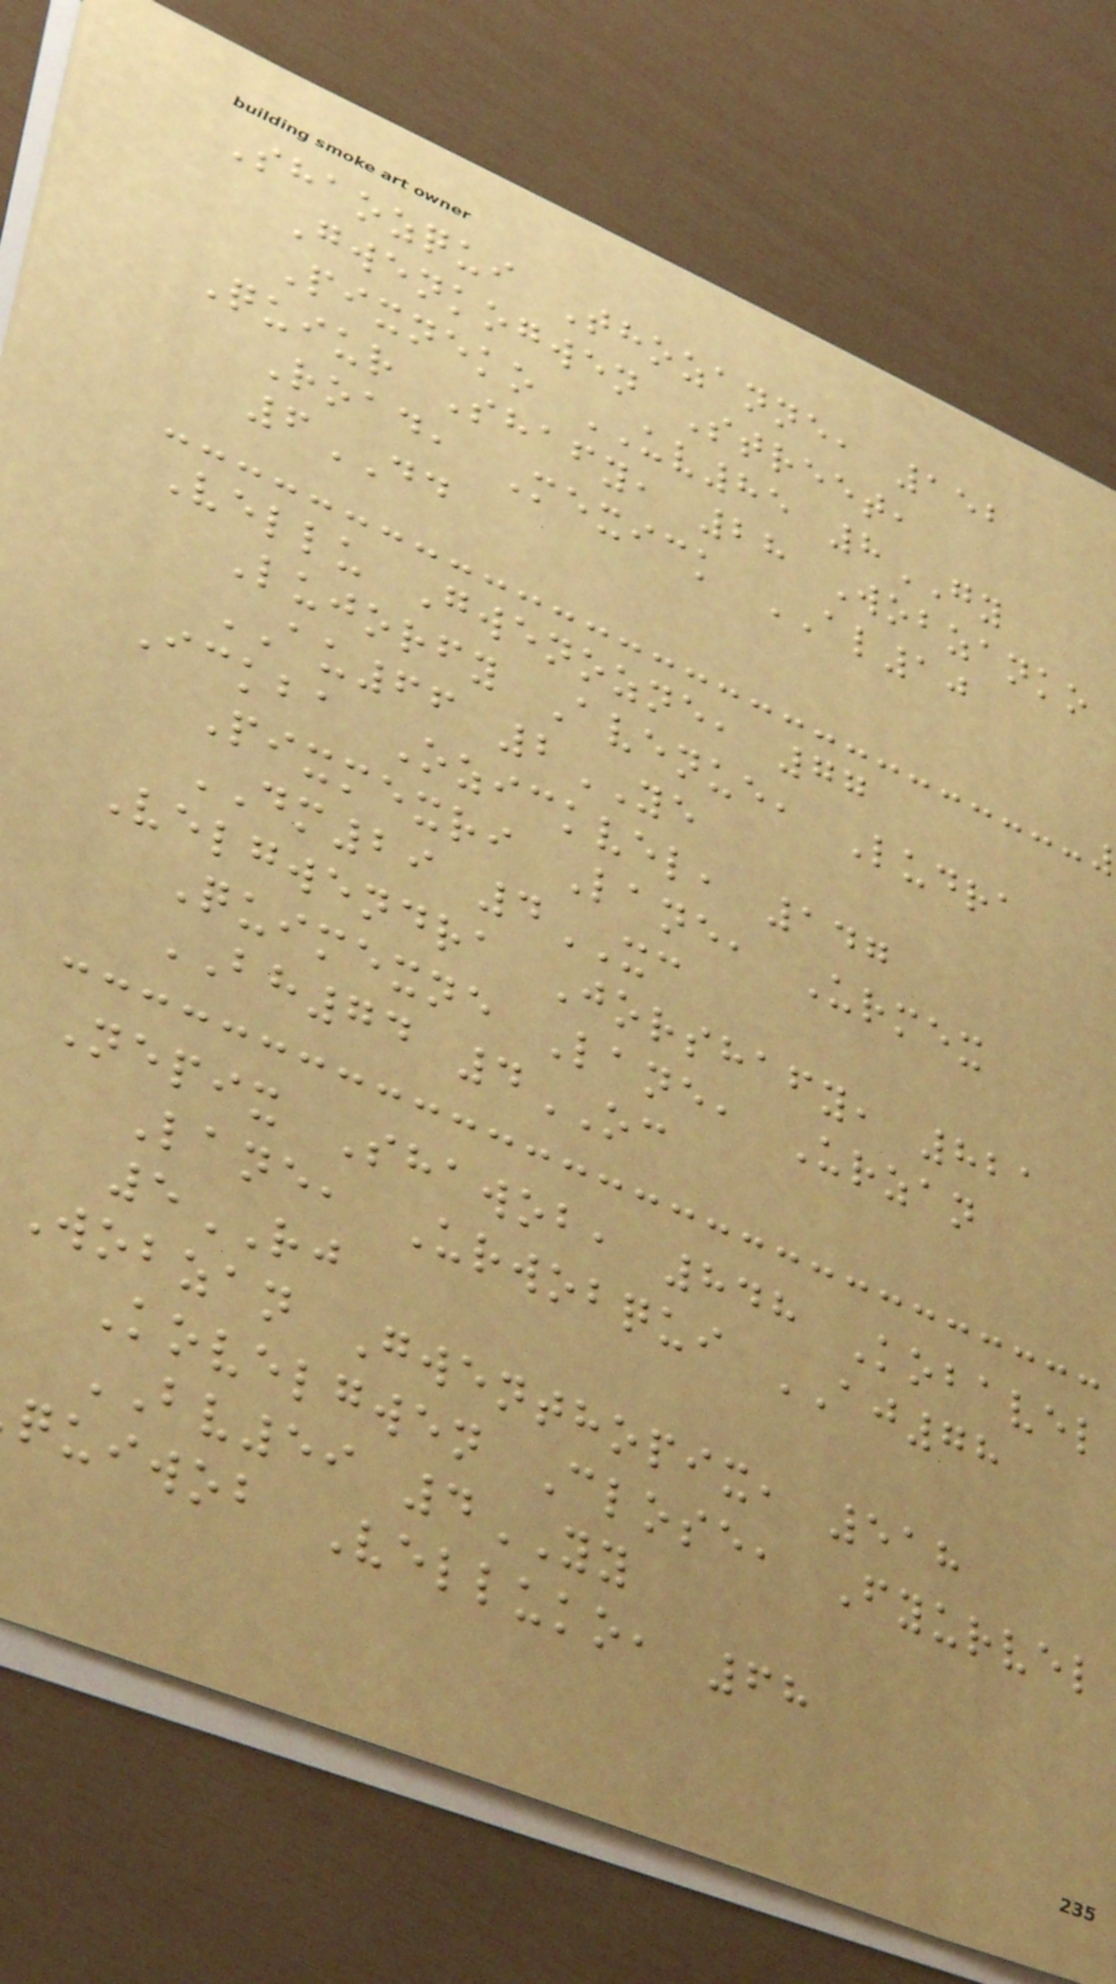Shaozqui Thozanne, 152
Gwenkogwen Street,
Pixneko UV85 8GY
Quiur Shafy, 28 Wobzanko
Road, Mexick AL10
6DD
Vellu Gwenozne, 77
Lujorfy Avenue, Ludra
AU66 2YE
Ickba Ozickvel, 147
Pixmexri Lane, Urmex
DM29 4XC
Velgwendra Jorshafy, 821
Quimexne Lane, Urzan
BH74 4OC
Nepix Shawob, 848 Kobavel
Lane, Urwobqui AJ78
5RJ
Wobzan Gwenthopix, 518
Kovelgwen Close, Fyurvel
BV59 4YY
quiwob Velluko, 68
